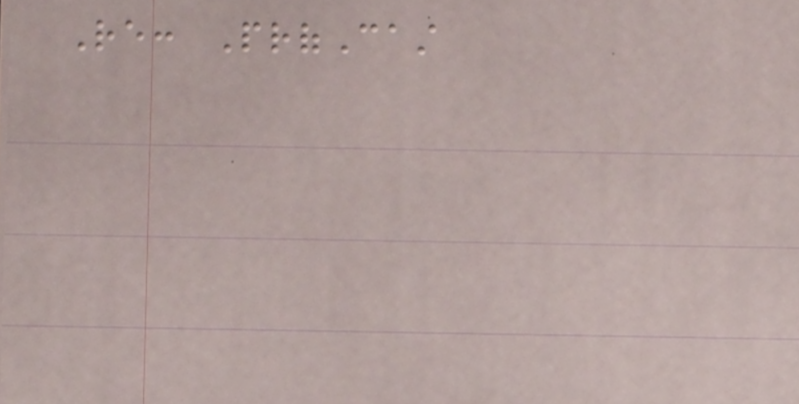Re: ProfCast
